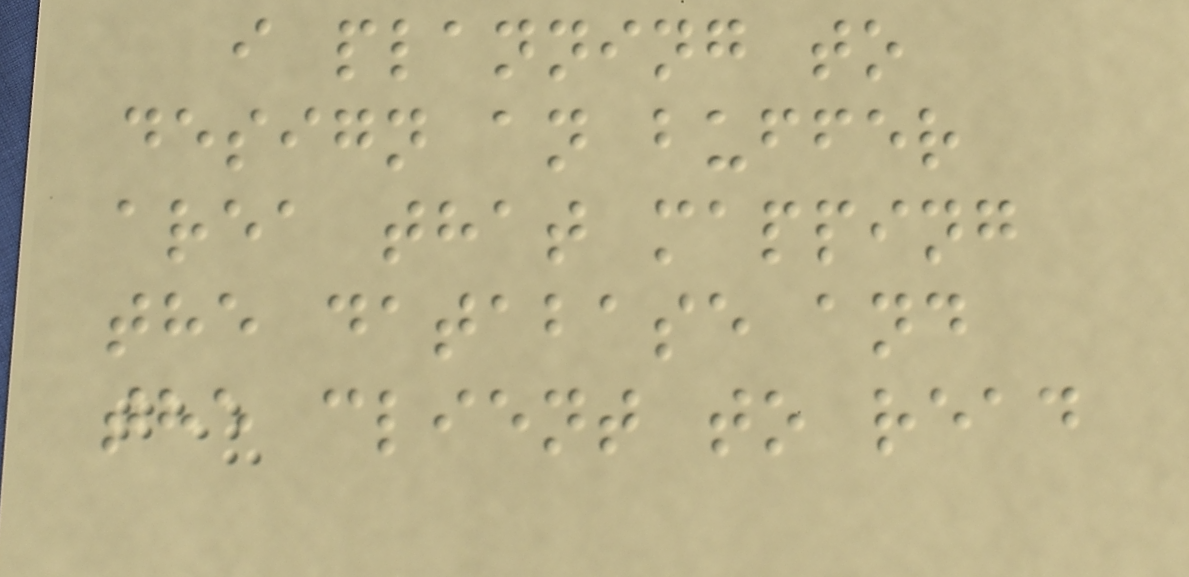i planning to
design an buffer
area that mapping
the database and
the client to read
